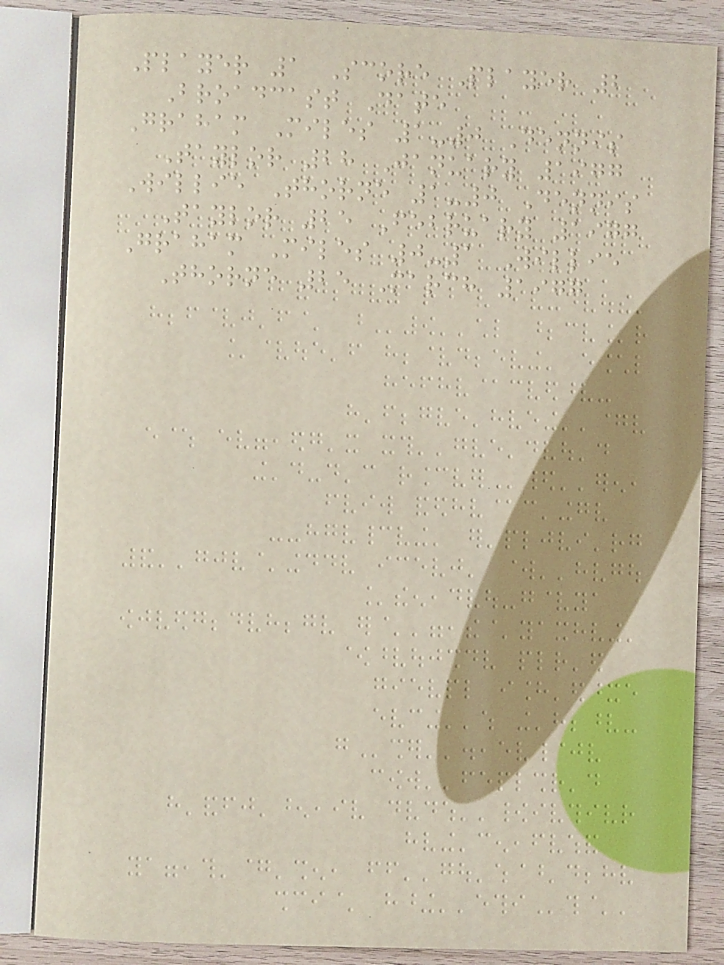Player 1 Score Player 2
Broadcast Date
Graham Miles 1-0 Dennis
Taylor 28 January 1977
Willie Thorne 1-0 Dennis
Taylor 25 February 1977
Graham Miles 0-1 Willie
Thorne 25 March 1977
